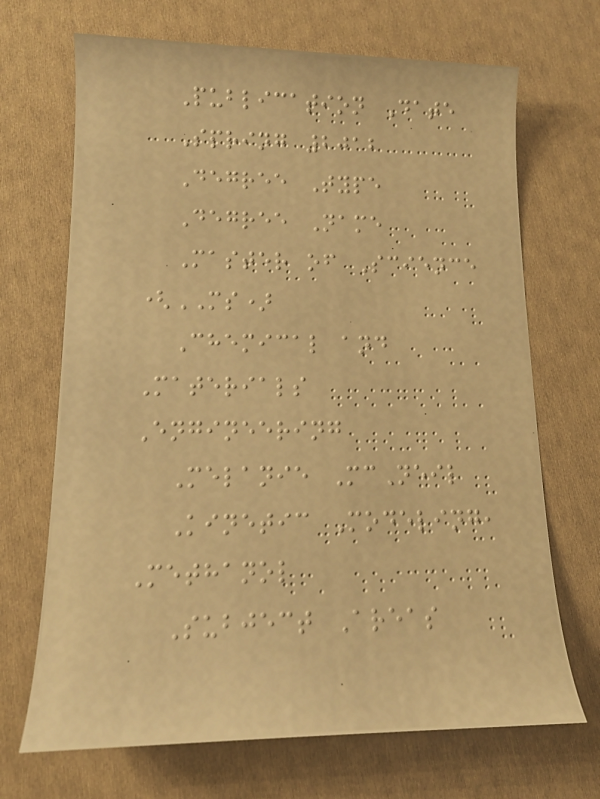Publication Date
Spring 2012
Degree Type
Degree Name
Master of Science
(MS)
Chemical and
Materials
Engineering
Melanie McNeil
Kinetic Modeling,
Methanol
Subject Areas
